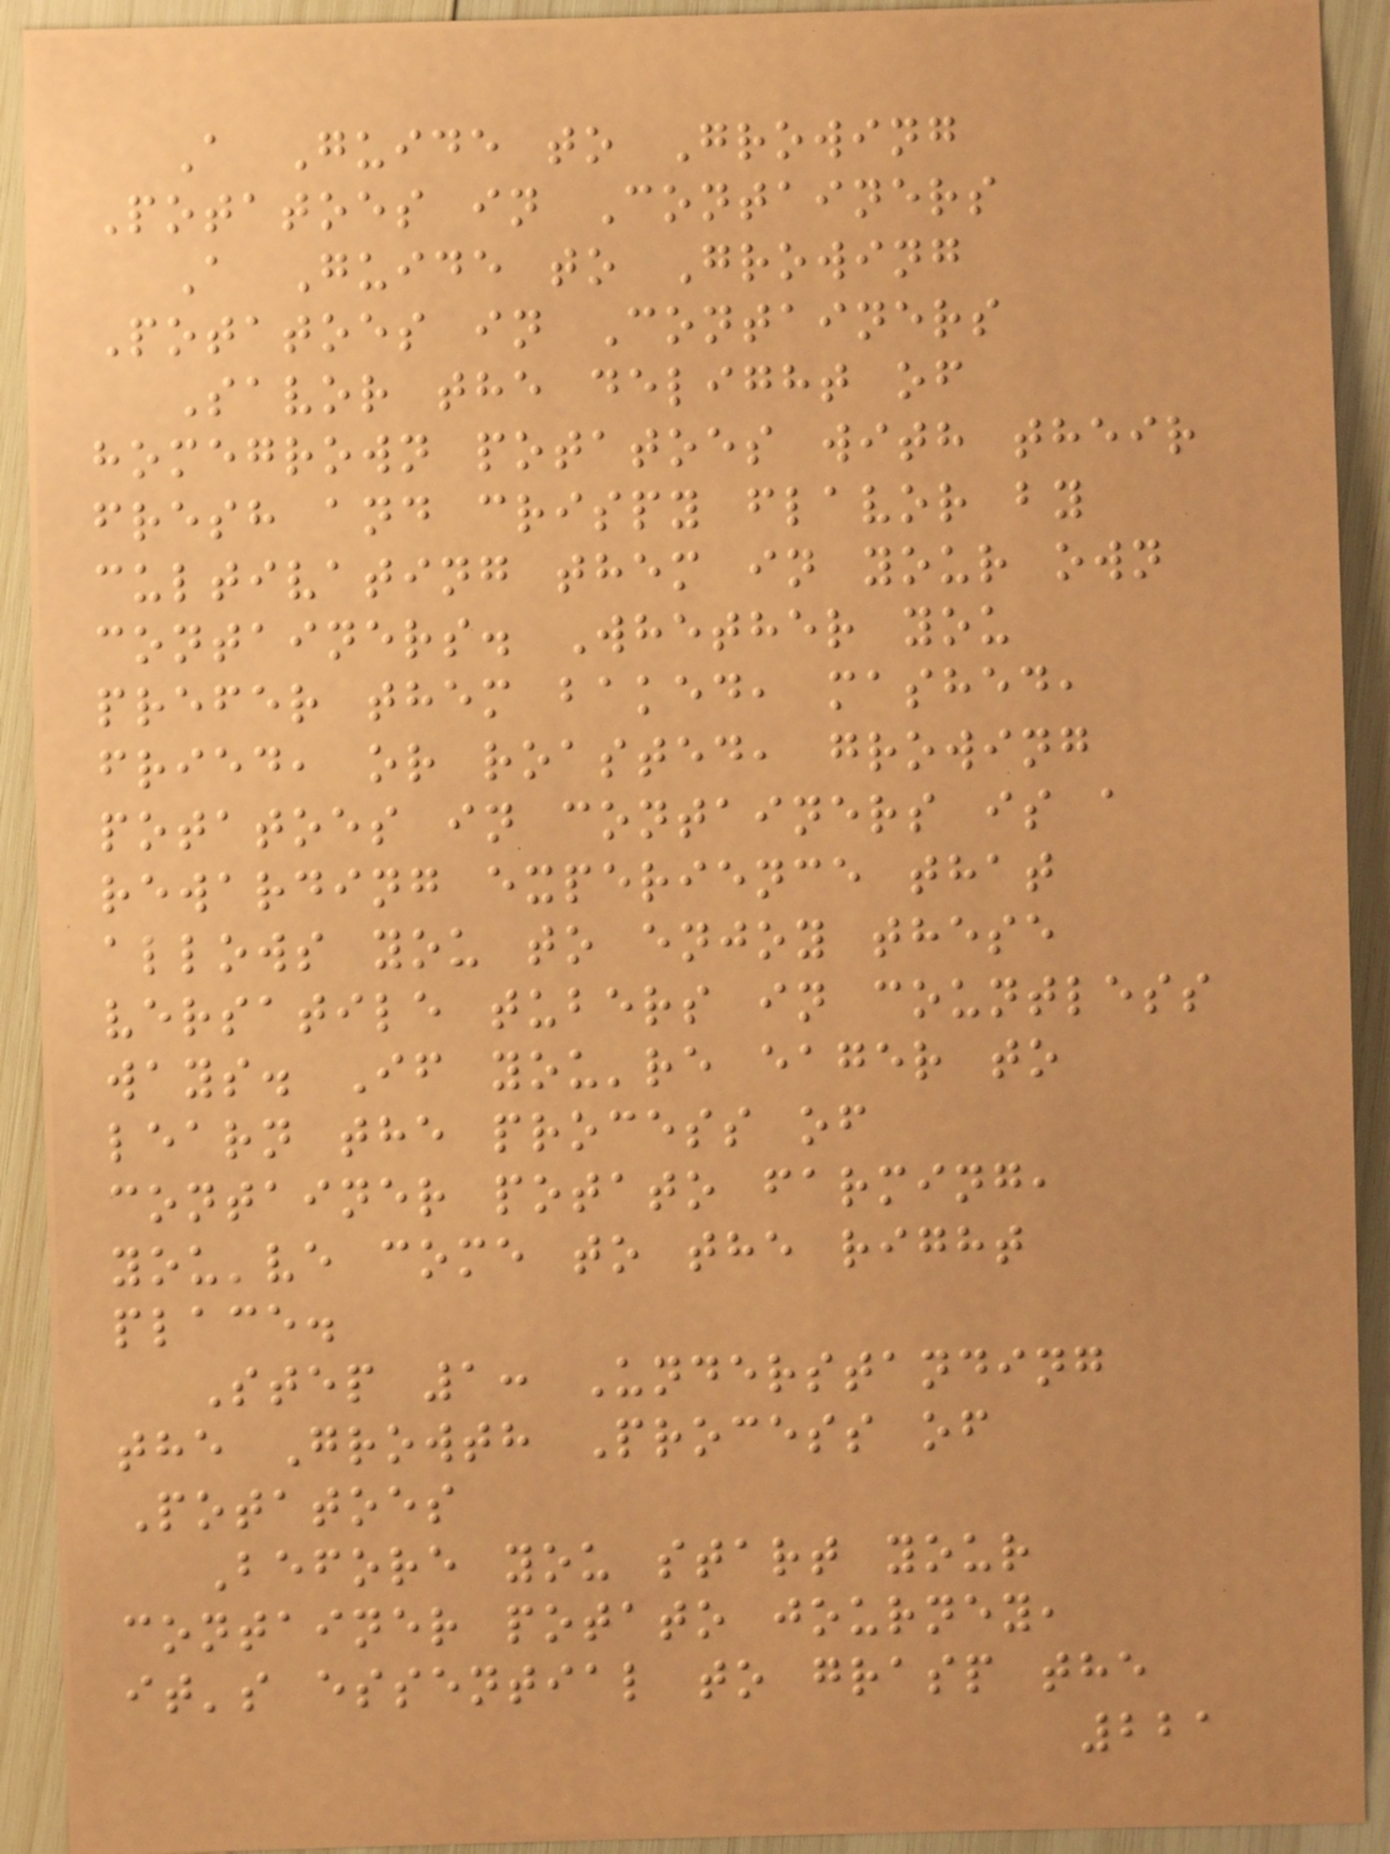A Guide to Growing
Potatoes in Containers
A Guide to Growing
Potatoes in Containers
Savor the delight of
homegrown potatoes with their
fresh and crispy flavor by
cultivating them in your own
containers. Whether you
prefer them baked, mashed,
fried, or roasted, growing
potatoes in containers is a
rewarding experience that
allows you to enjoy these
versatile tubers in countless
ways. If you're eager to
learn the process of
container potato farming,
you've come to the right
place.
Step 1: Understanding
the Growth Process of
Potatoes
Before you start your
container potato journey,
it's essential to grasp the
221
